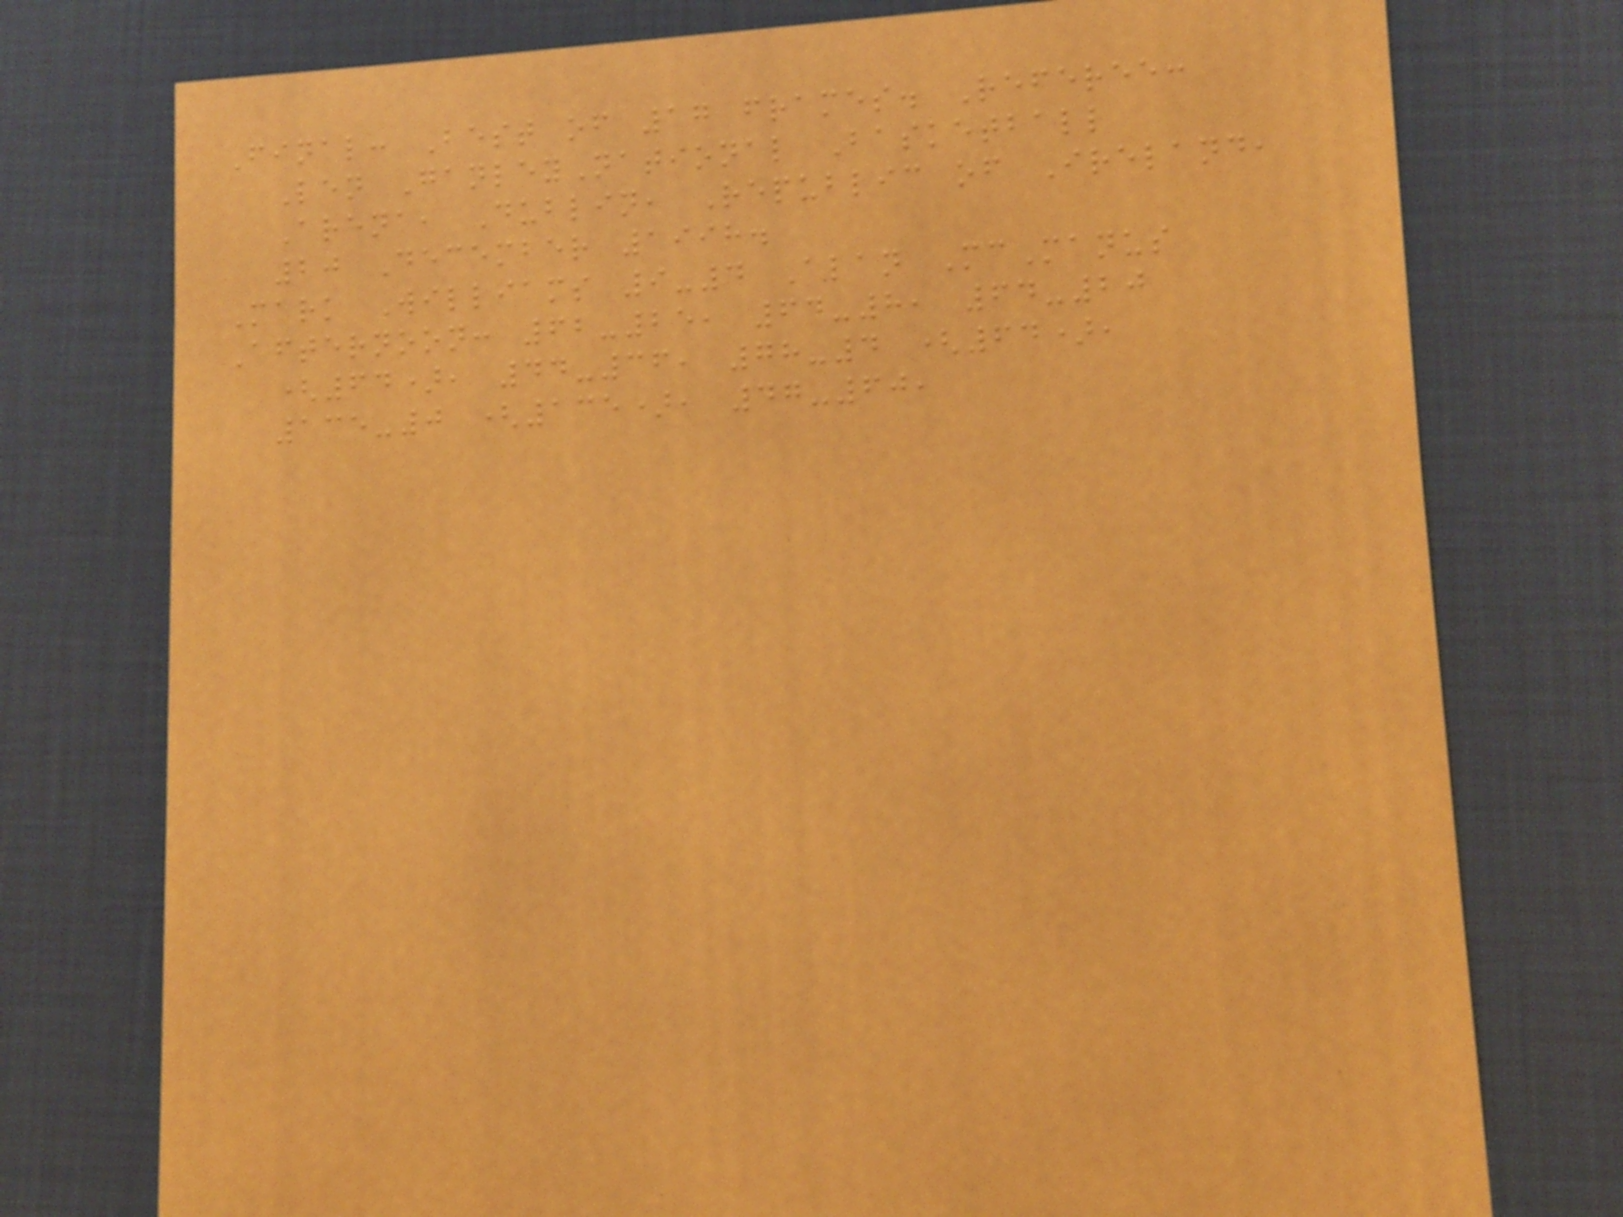Final: Best of 17 frames. Referee:
Len GanleyNational Basketball
Arena, Dublin, Republic of Ireland,
20 December 1998.
Mark Williams 9-4 Alan McManus
Afternoon: 62-25, 64-8, 64-20
(64), 44-36, 78-4 (64),
135-0 (135), 47-60,
